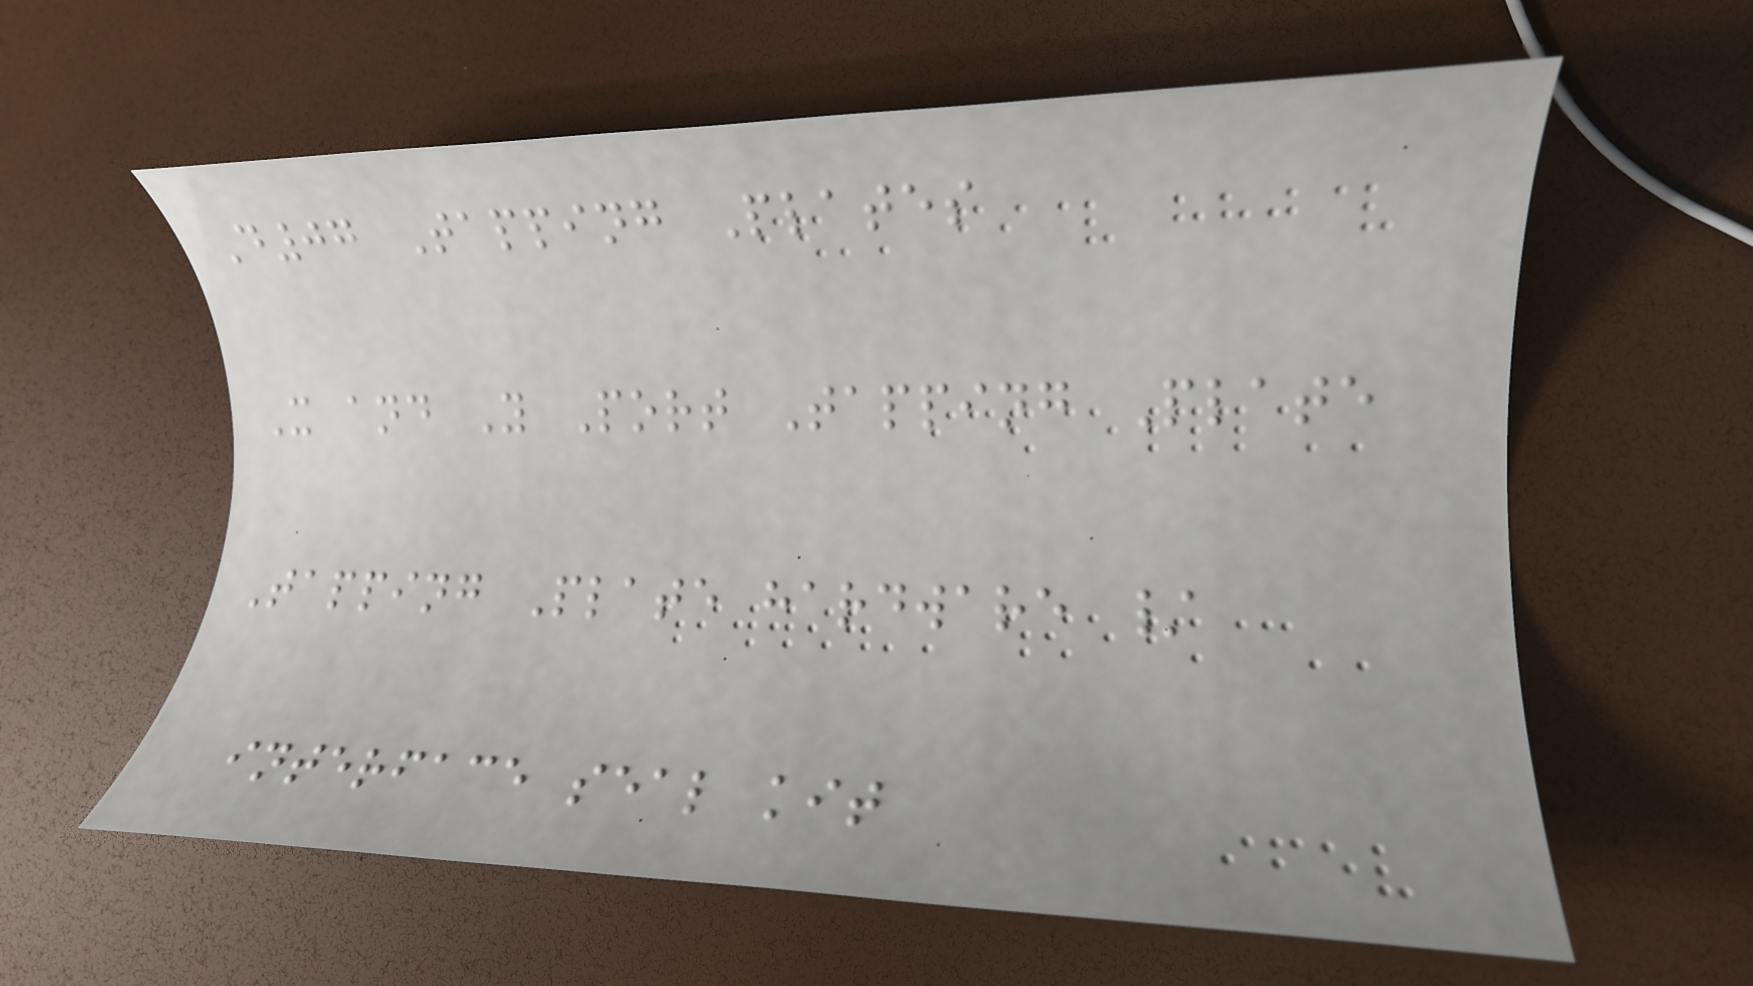D07 Tapping Plates
X and Y Port Tapping Plate
Tapping Plate hardware /
interface seal kit
